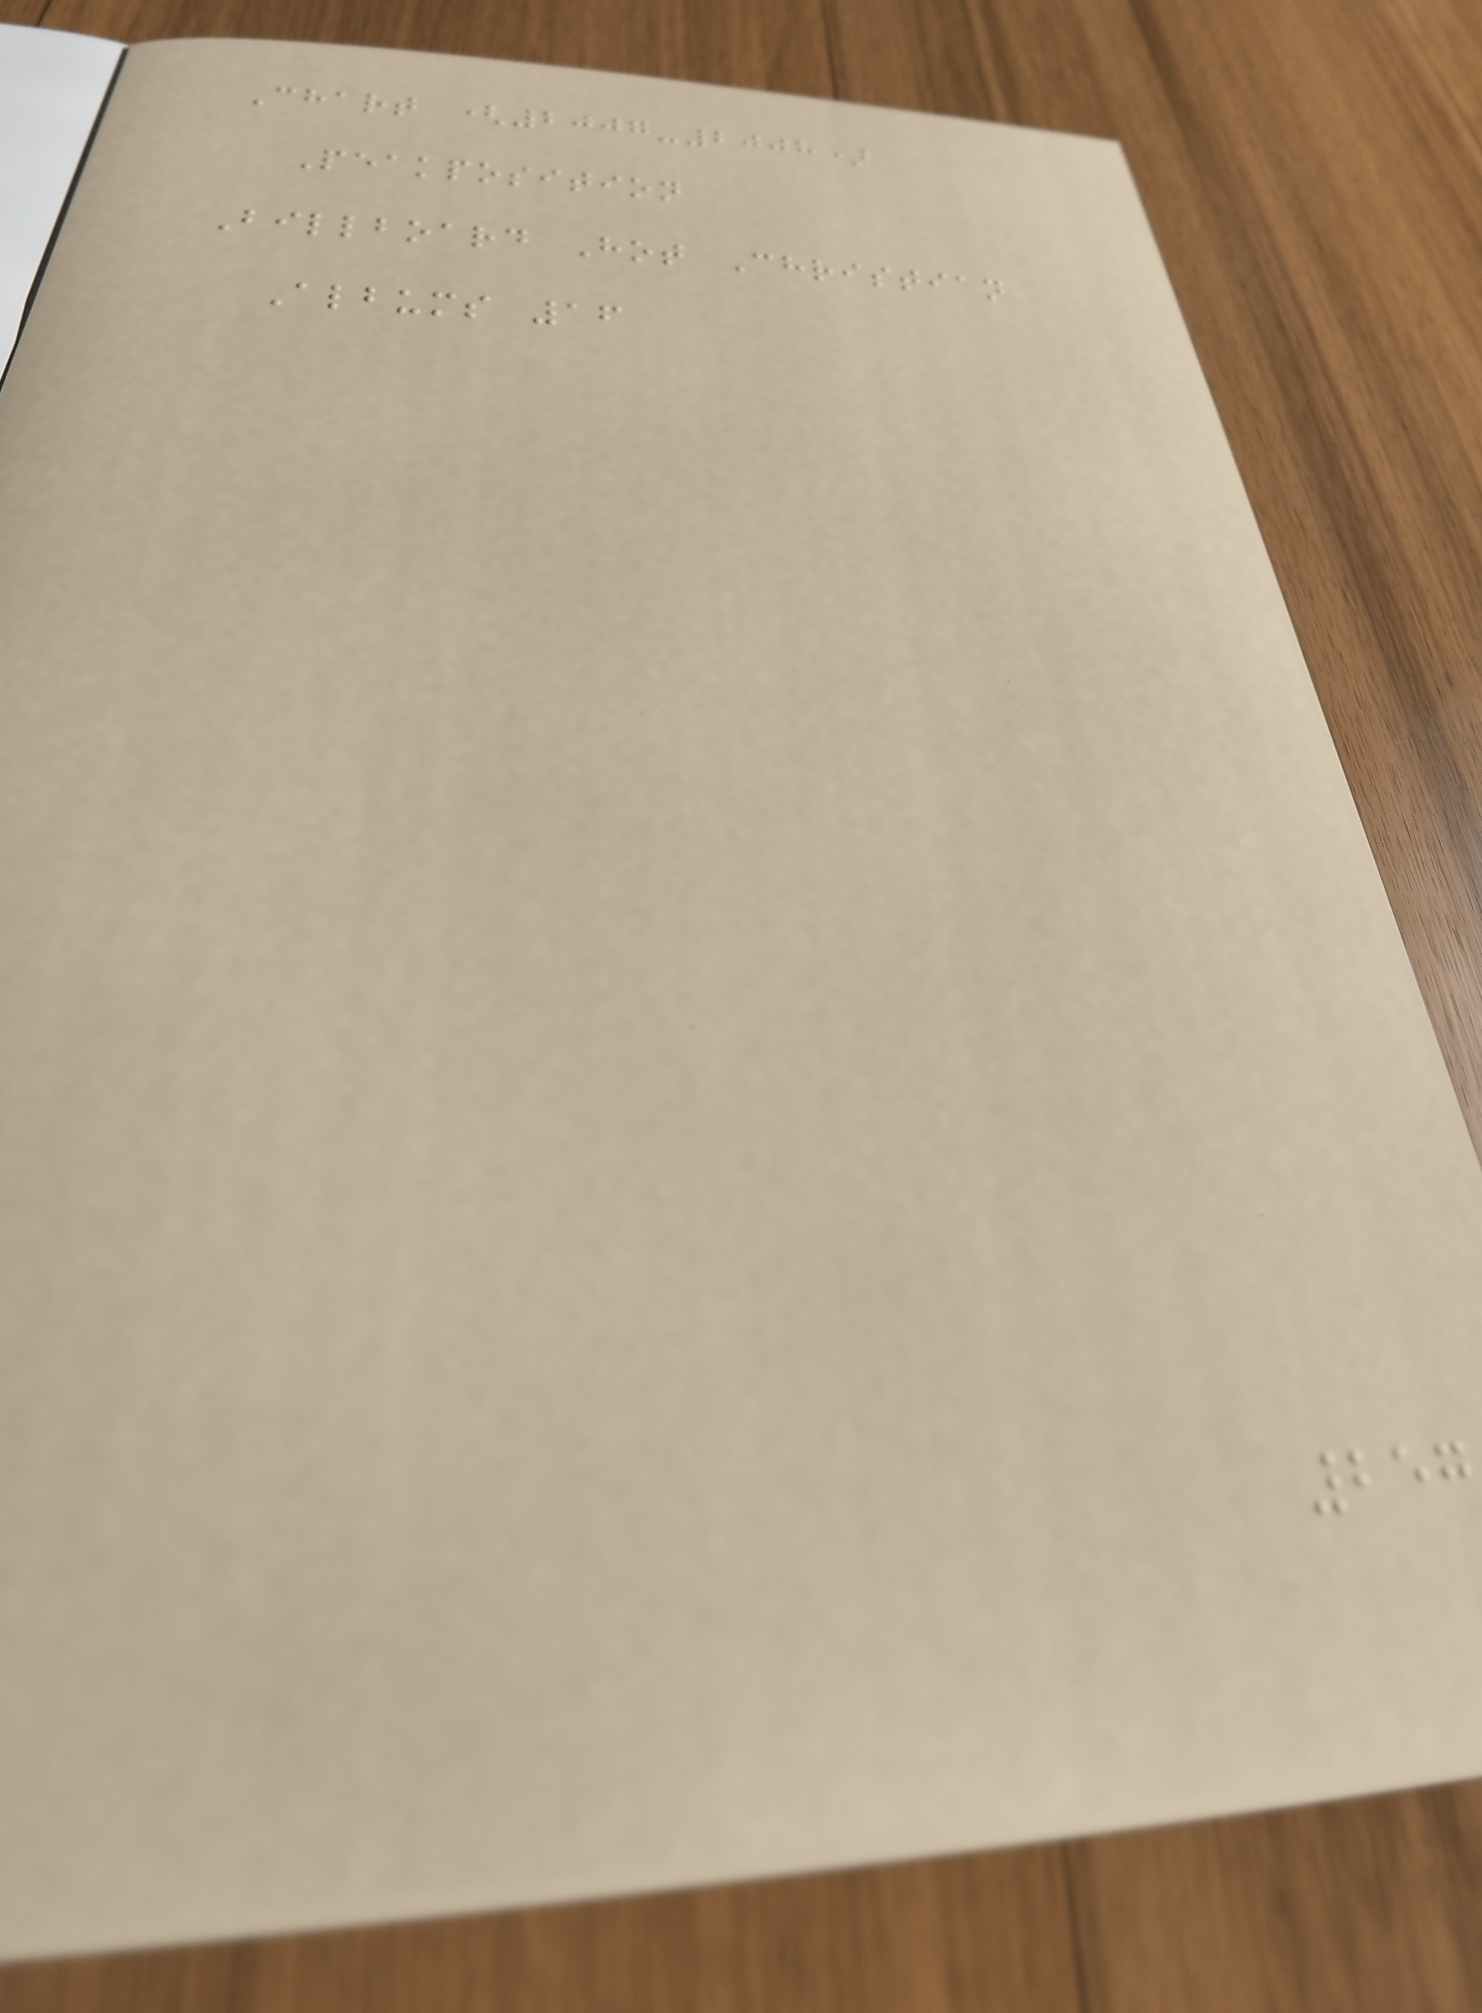Chart (2007-2008)
Peakposition
Billboard Hot Christian
Albums 16
257
